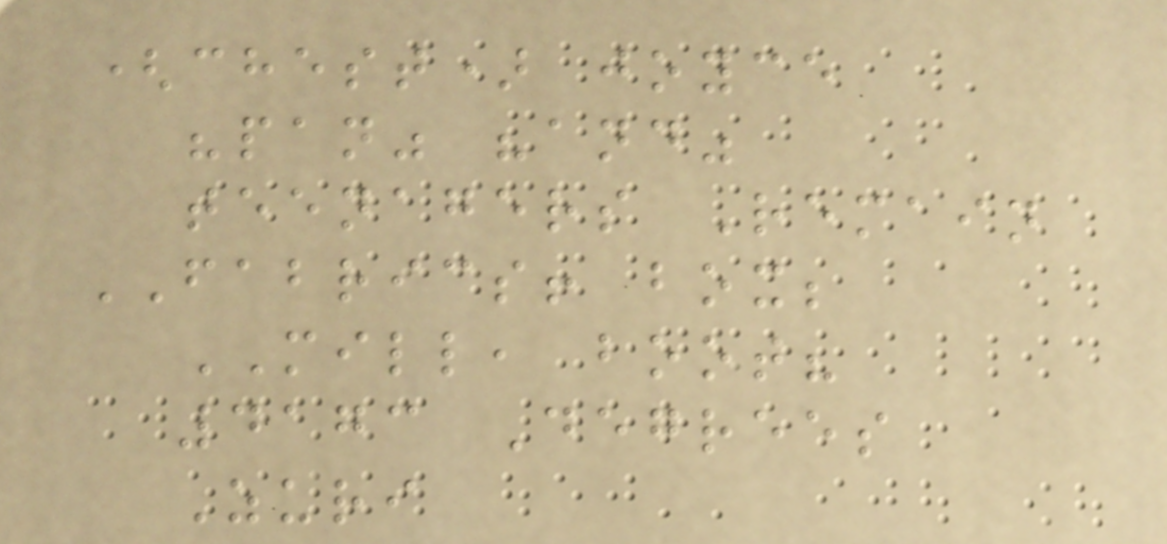(chest) joyce
"pan" "and"
teenagers Remain
FABRICS! box;
MILL, boot?
4173 Degrees
Zuri
